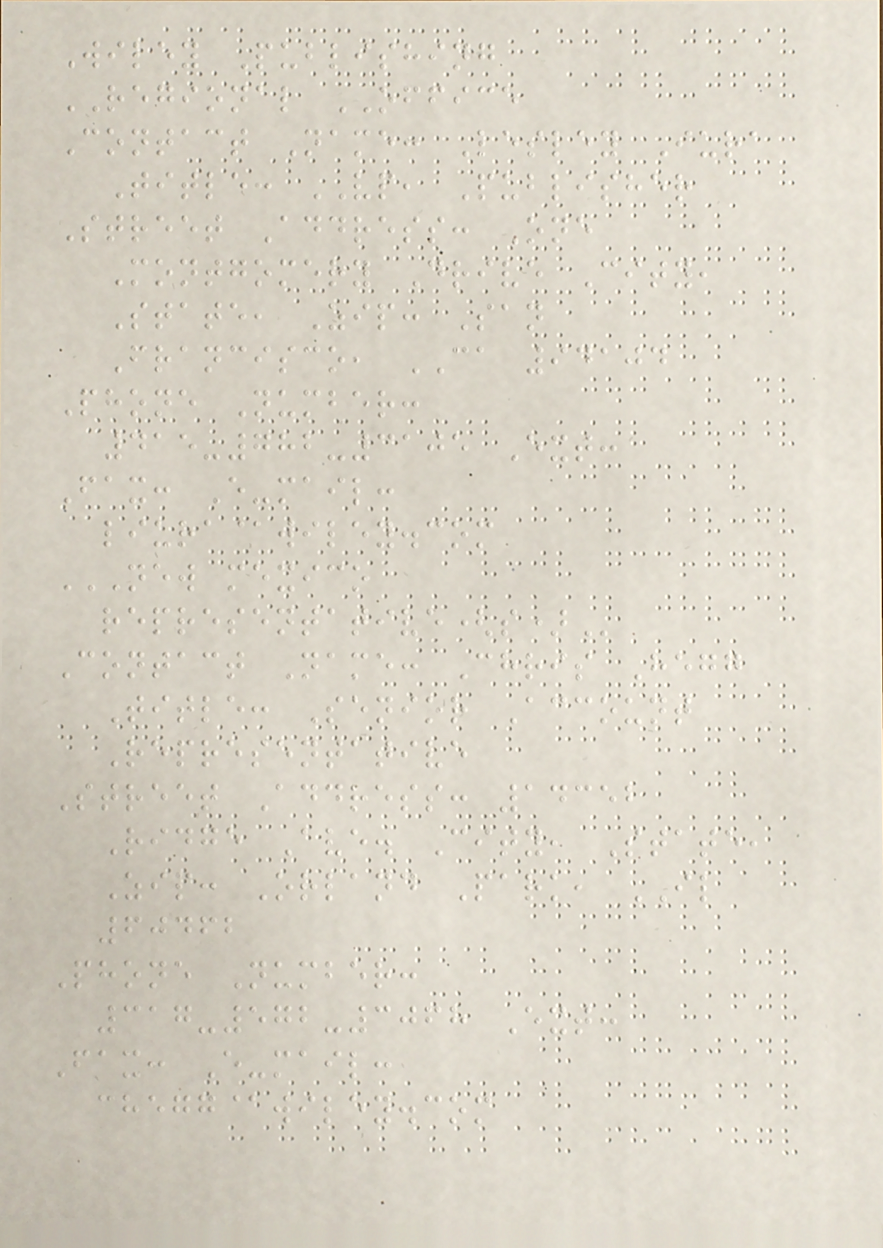Wiley Publishing
REGIONAL OFFICE
Contact Name: Lesley Iura
Title: VP, Publisher
Street Address: One
Montgomery Drive City,
State, Zip: San
Francisco, CA 94104
Phone Number:
415-782-3105 Ext:
Fax: E-mail:
liura@wiley.com
NEW MEXICO
REPRESENTATIVE(S)
Contact Name: Chris Hegg
Title: Senior Account
Representative
Street Address: 14352
Ridge Ave. City, State,
Zip: Orland Park, IL
60462
Phone Number:
317-572-3068 Ext:
Fax: E-mail:
chegg@wiley.com
